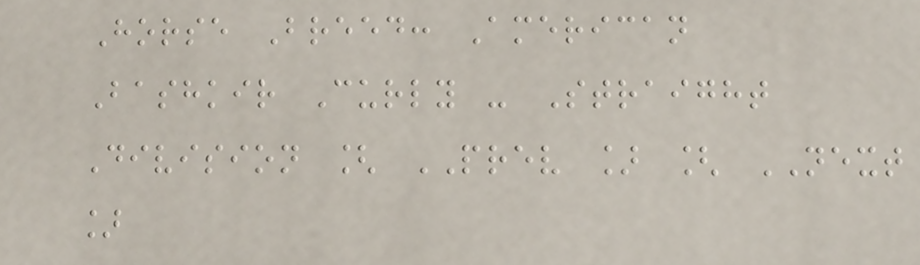Horse Breed: American
Bashkir Curly - Straight
Division [ PREV ] [ NEXT
]
